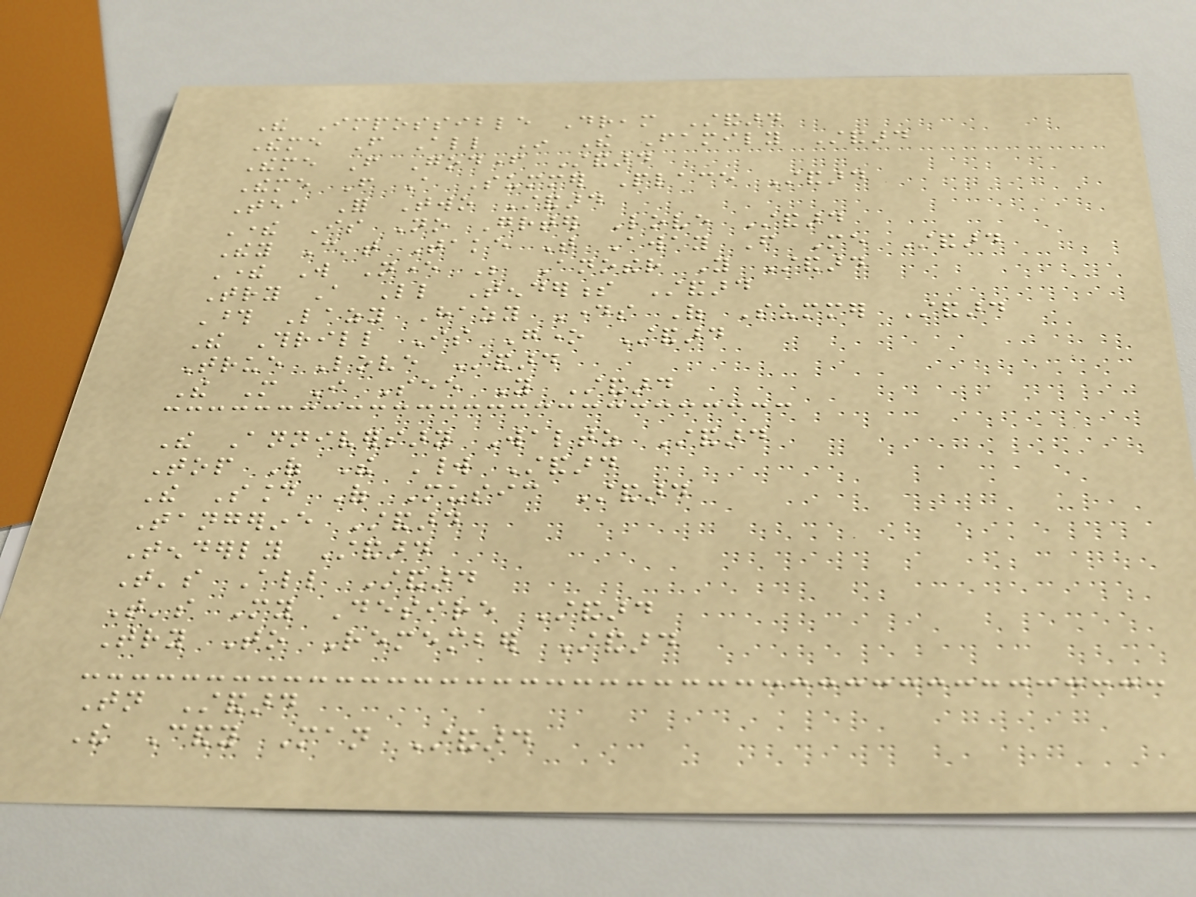The Impossible Dream Standard
Theme From All In The Family Standard
Theme From Godfather Standard
Theme From A Summer Place Standard
Tea For Two Standard
There Is No Greater Love Standard
They Can't Take That Away From Me Standard
There Will Never Be Another You Standard
Try A Little Tenderness Standard
Those Lazy Hazy Days Of Summer Standard
The Thrill Is Gone Standard
True Love Standard
The More I See You Standard
The Anniversary Waltz Standard
Top Of The World Standard
The Sound Of Music Standard
Tangerine Standard
Tenderly Standard
That's All Standard
That's My Desire Standard
Try To Remember Standard
Tonight Standard
The Candy Man Standard
